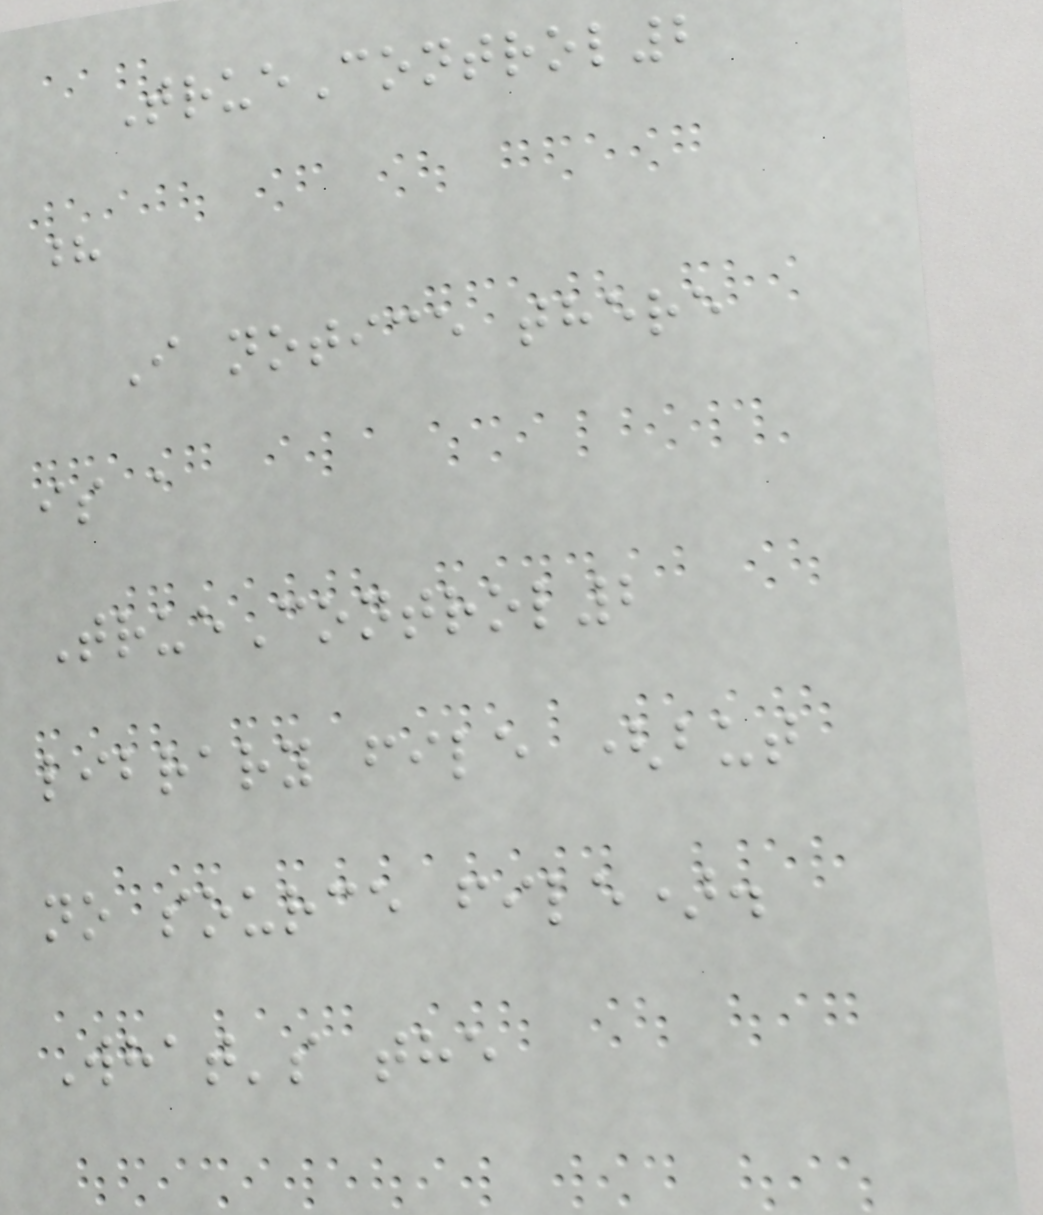TrueControl2
?
I notice there
is a
TrueControl2
library file (but
no source file).
What's the
